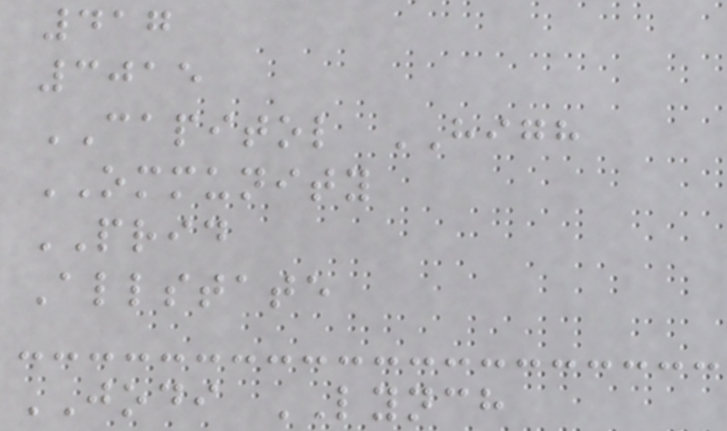417
3015
CAPITOL HIGH
OMMUNITY
PRID
Allstate
JODI LYNCH
